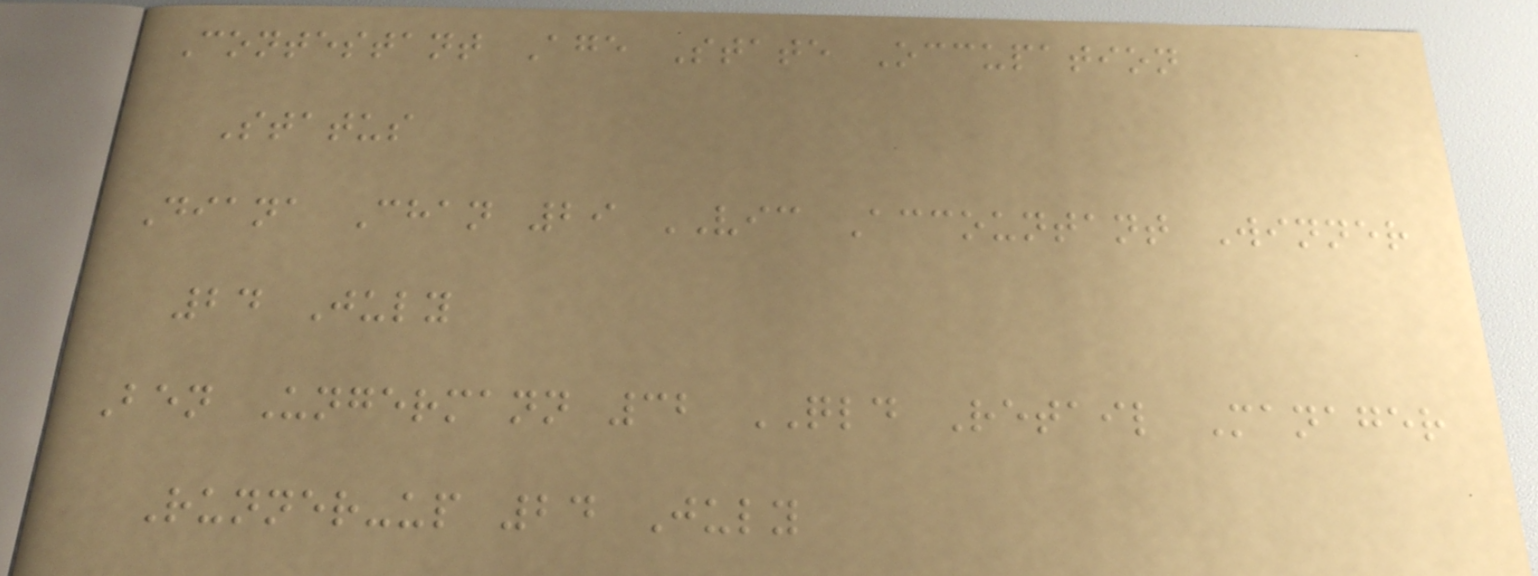Contestant Age State Occupation
Status
Diana Chan 29 VIC Accountant Winner
24 July
Ben Ungermann 32 QLD Retail Manager
Runner-up 24 July
